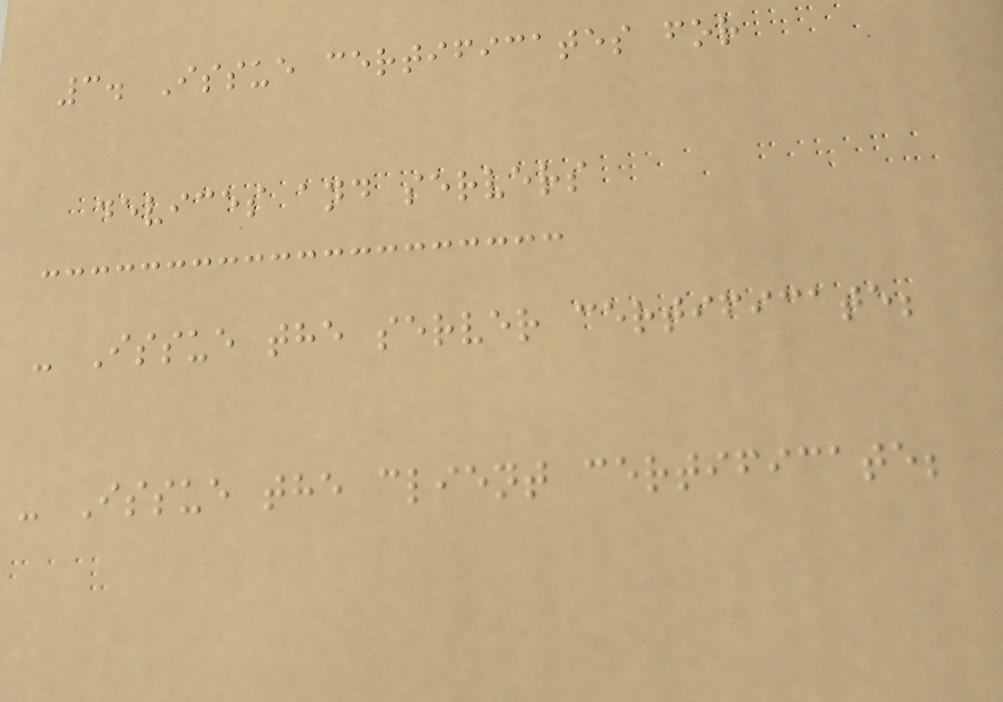3. Issue certificates for
devices and servers
- Issue the server certificate;
- Issue the client certificate;
